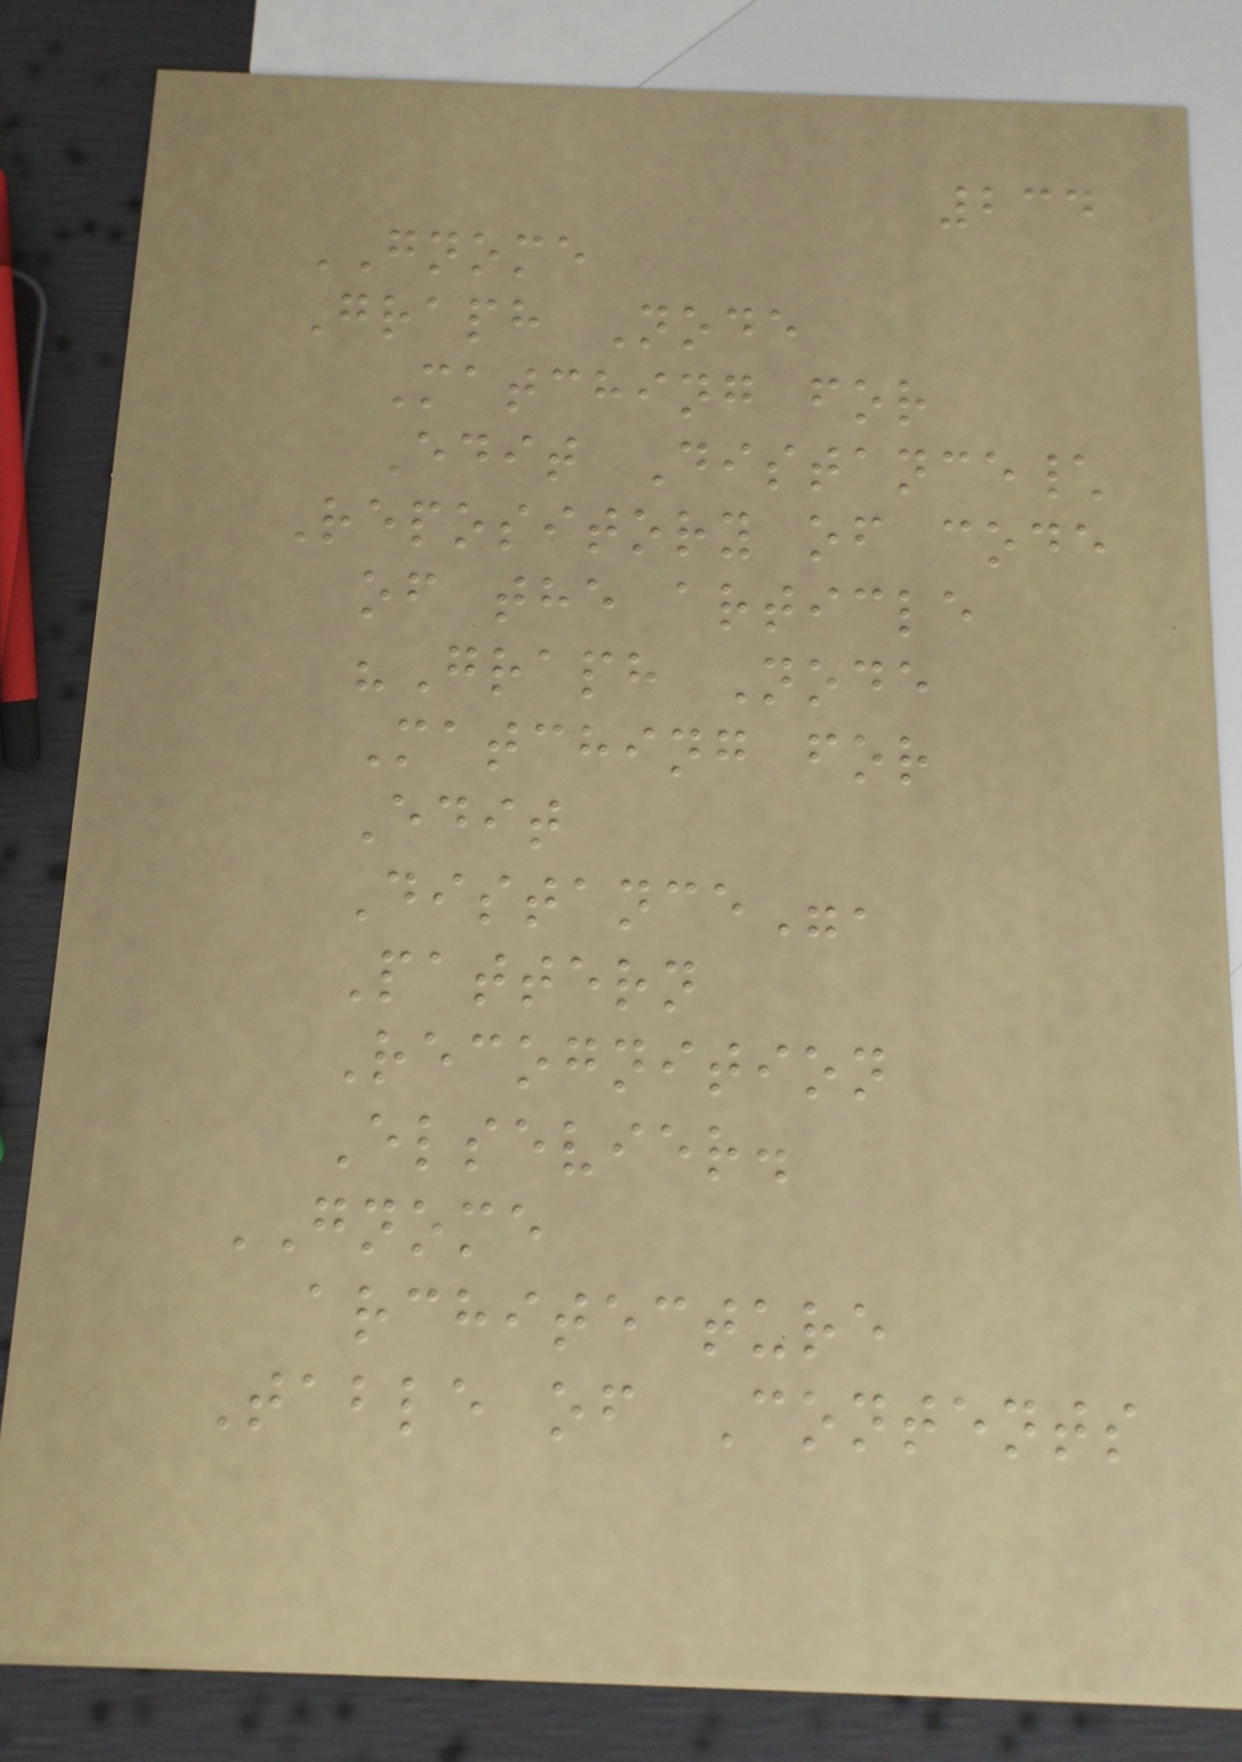234
GNOME
Graph Node
Matching for
Edit Distance\
Repository of code
of the article
"Graph Node
Matching for
Edit
Distance",
Pattern
Recognition
Elsevier.
GNOME
architecture
Table of Contents
